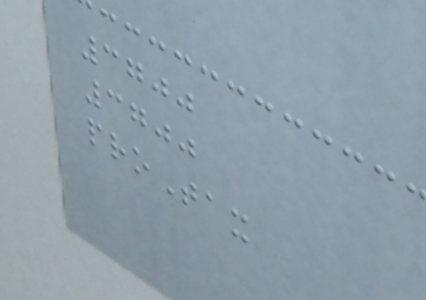3700
3700
proTax
